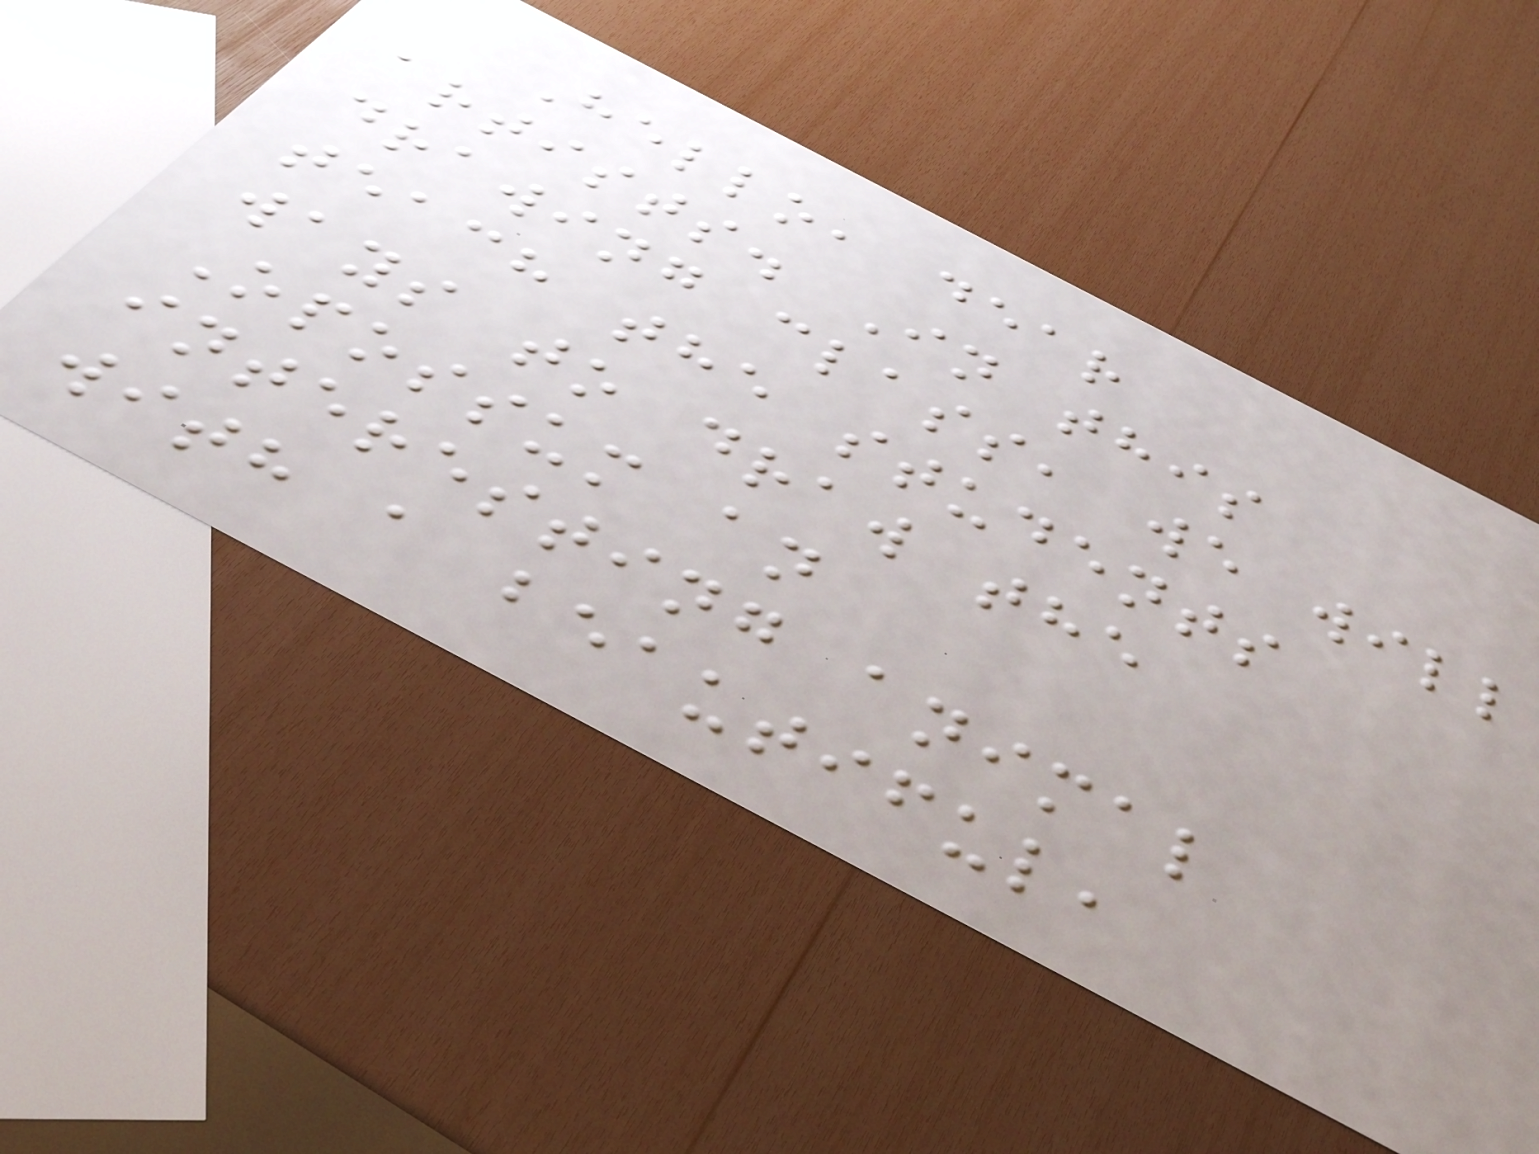Hello, dear
artists. In this
drawing class, we will
teach the students
ways to draw the
Opossum an
interesting animal
with a beautiful,
